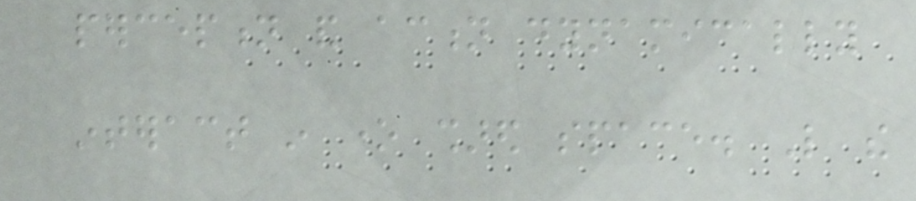perception and action dynamically
interact in one shared space. Like the
